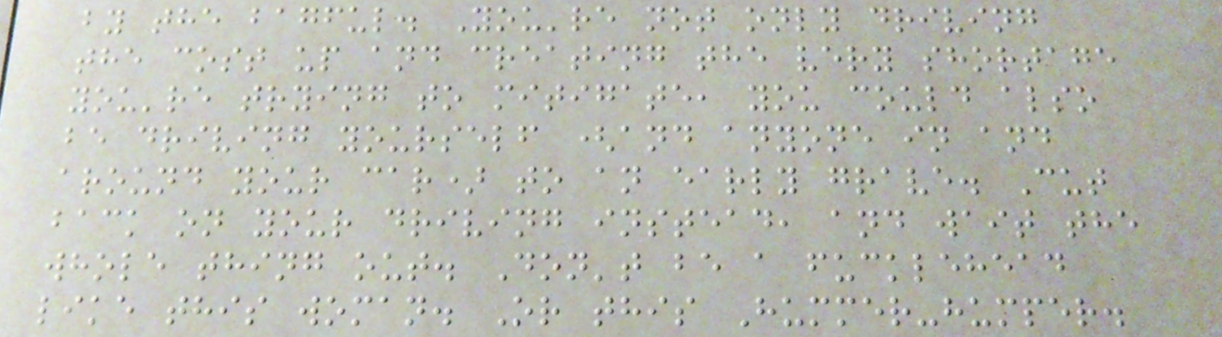by the bagful. You're not only driving
the cost up and creating the very shortage
you're trying to mitigate, you could also
be driving yourself (and anyone in and
around your car) to an early grave. Cut
back on your driving instead, and wait the
whole thing out. Don't be a fucklehead
like this woman. Or this Hummer-humper.
